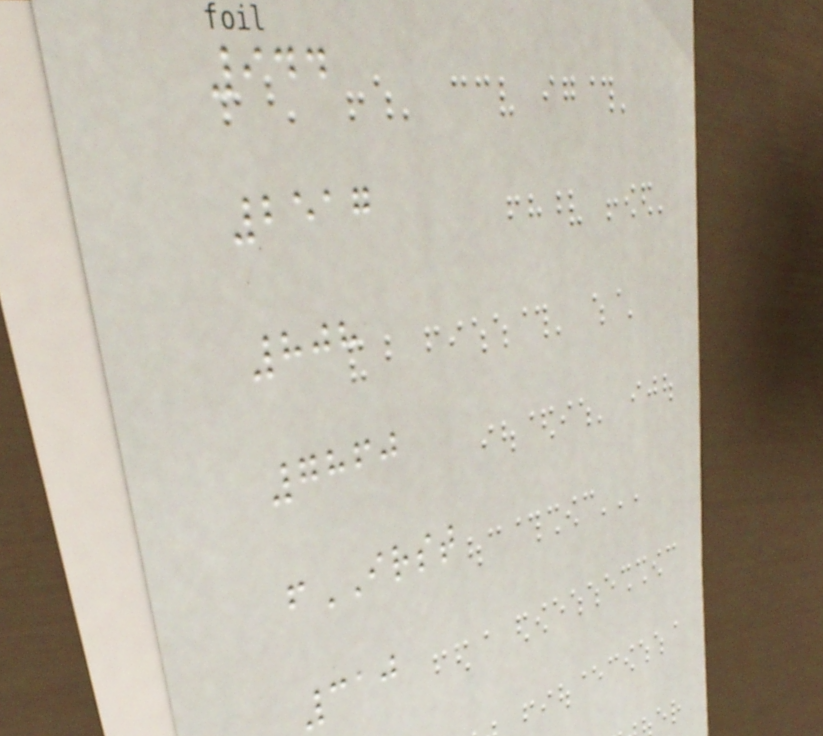944
2517
808
7860
fIRST
310
